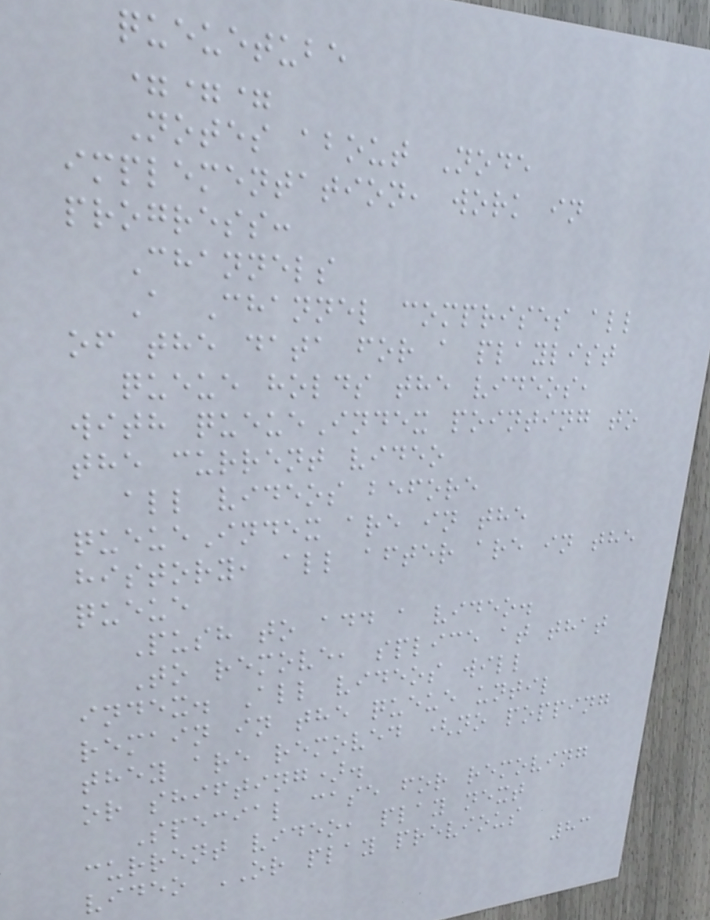queuetube
===
Notes about Node
implementation, work in
progress:
Channels
A Channel comprises all
of the data for a playlist
queue holds the videos,
with queueIndex pointing to
the current video
all videos before
queueIndex are in the
history, all after are in the
queue
Push to add a video.
To remove, splice at that
index. All videos will
remain in the queue until
they are removed (no popping
or shifting).
Special case for removing
current video, play next
video OR play previous
83
